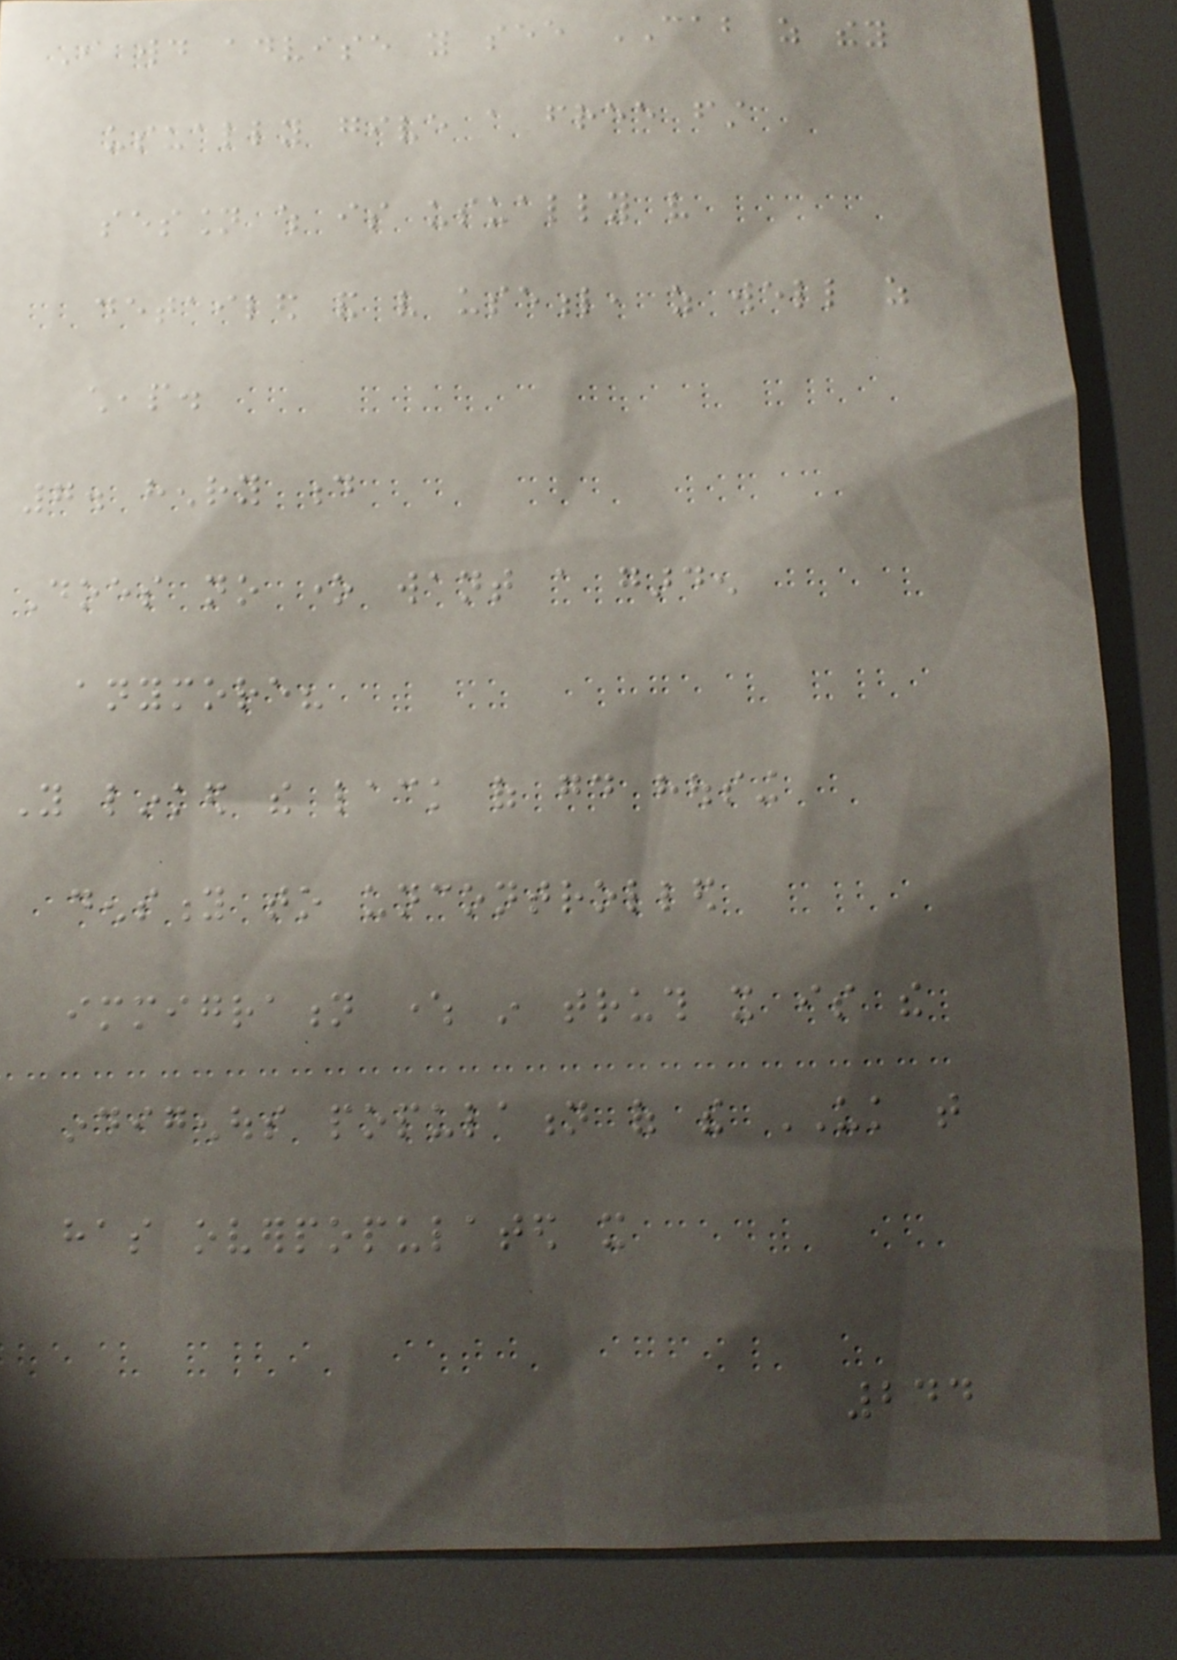I would advise you see CAB as they
usually give a free first
session which is usually very
detailed and very useful, as well as
cheap.
7. henry d
Does no one want a garden
anymore?
You linked the lack of good housing
density to uncontrolled
immigration where in truth it is the
indigenous population of the UK that
has overpopulated it
244
